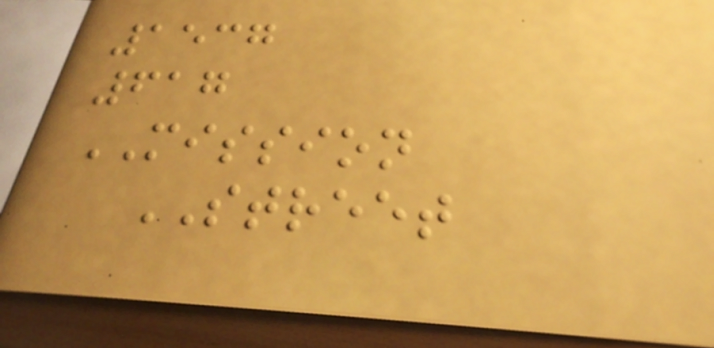1537
617
MISSION
STREET
